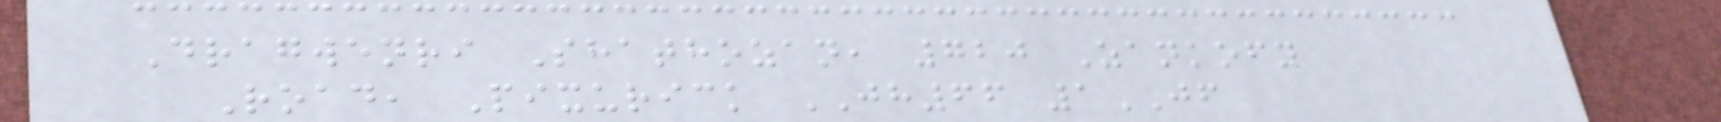Dragwenri Shathozan, 720 Zankofy
Road, Pixurick JH66 1JF
